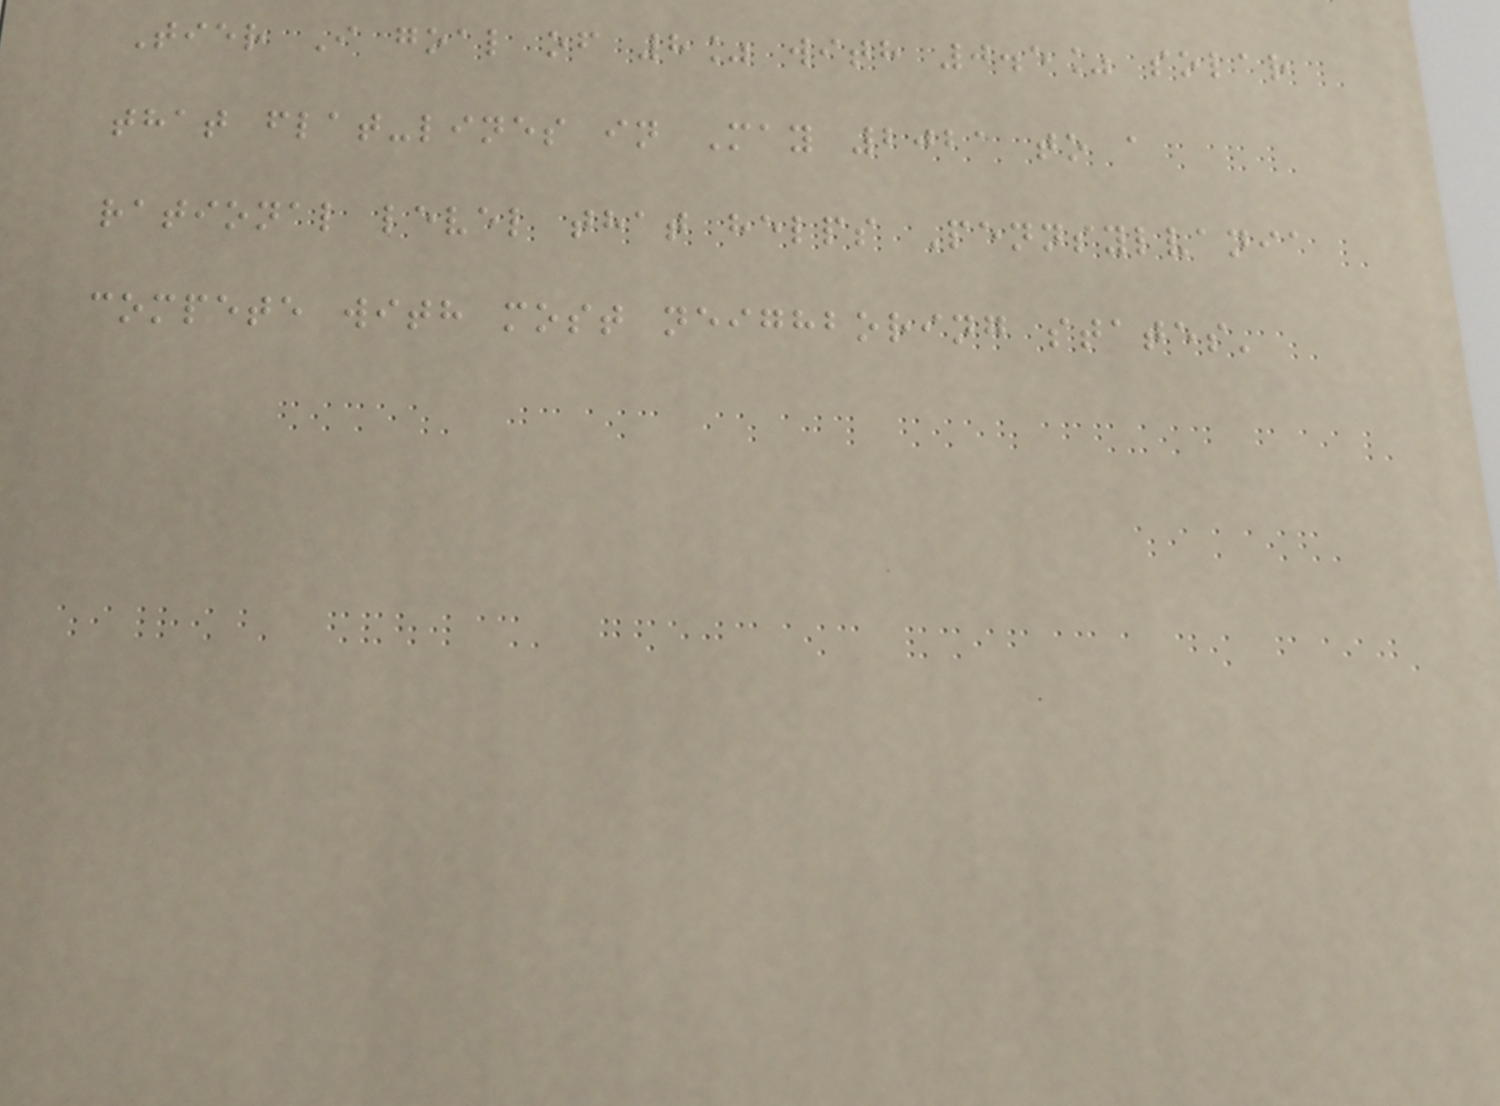Tier I goal of 8% with 0.5% solar
that flat-lines in May 2021 to a
rational level that helps Pennsylvania
compete with most neighboring states'
